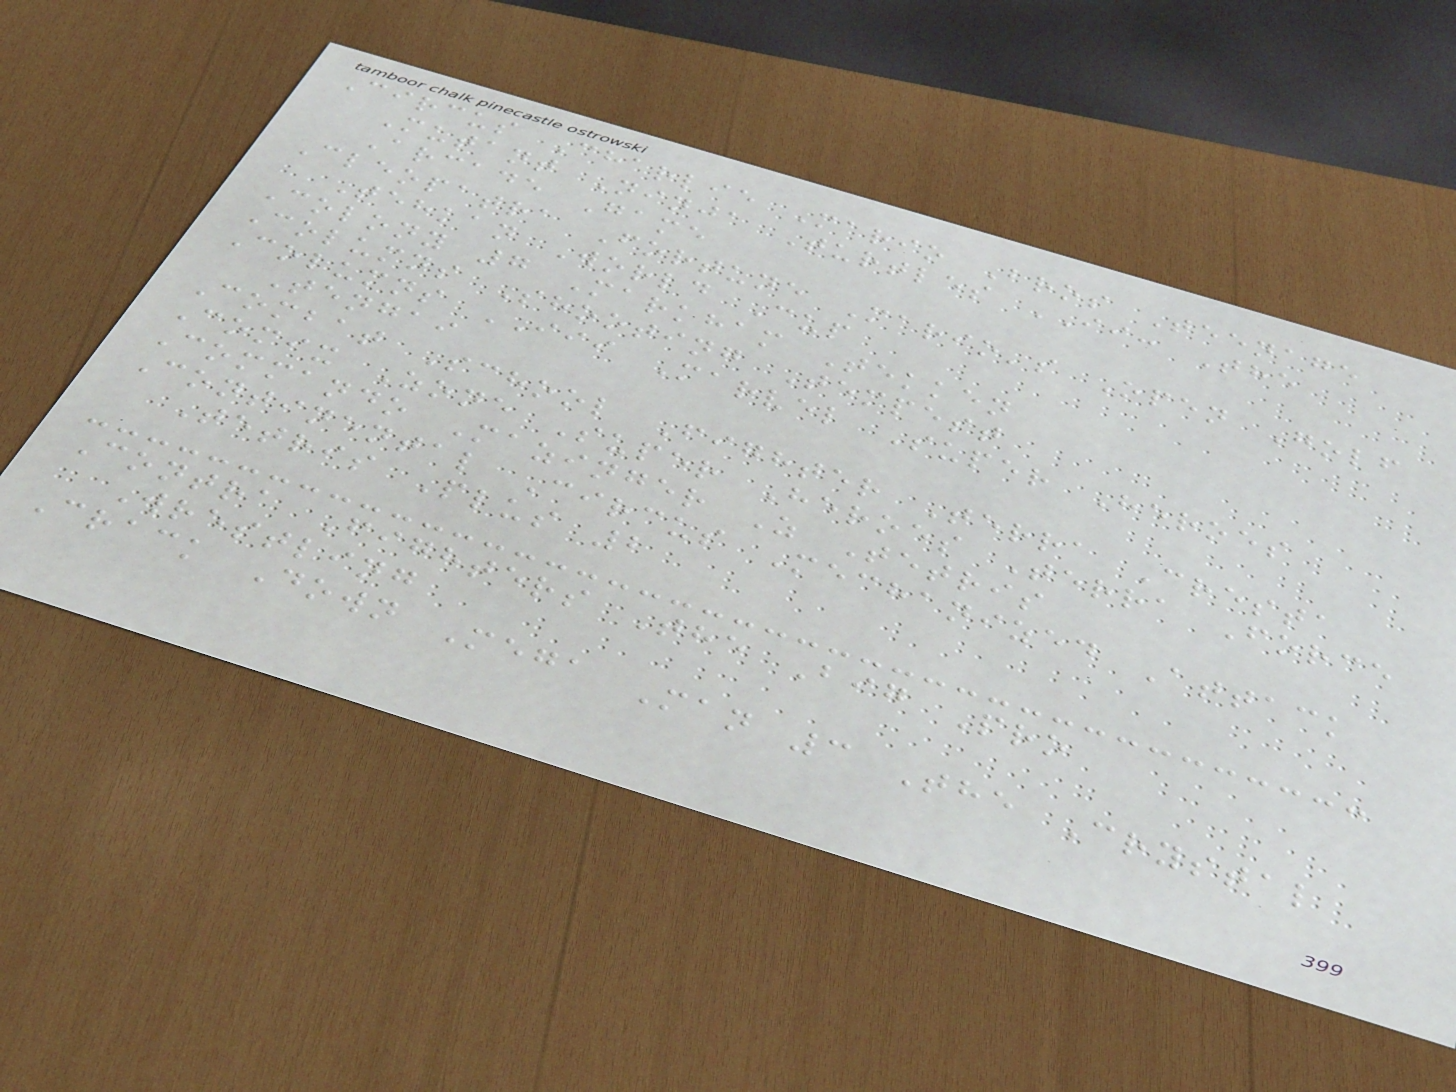Circus Charlie Mario Bros Teenage
Mutant Ninja Turtles II: The
Arcade Game
Cleopatra Fortune Mario's Open Golf
Tehkan World Cup
Colony 7 Markham Tekken
Columns Shooting Tempest
Columns III Marvel Super Heroes
Tengai
Combat School Fighter Terra Cresta
Comix Zone Super Heroes Terra Force
Commando Mazinger Z Tetris
Continental Circus Mechanized Attack
Tetris Plus 2
Contra Fighters The Big Pro
Wrestling
Crack Down Mega Man 3 The Crystal
